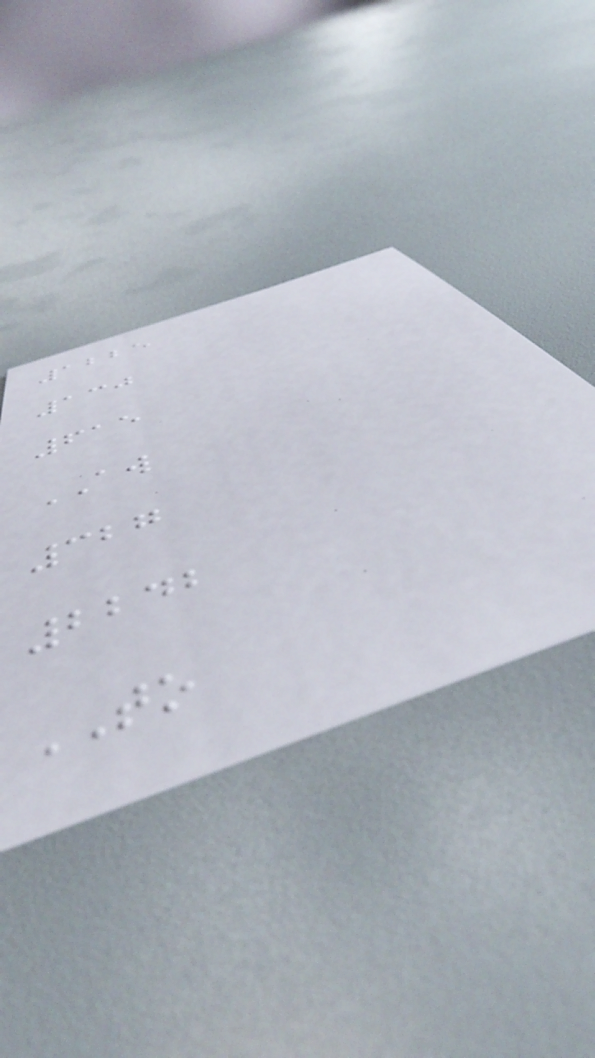1225
130
615
AW
327
2242
TO
